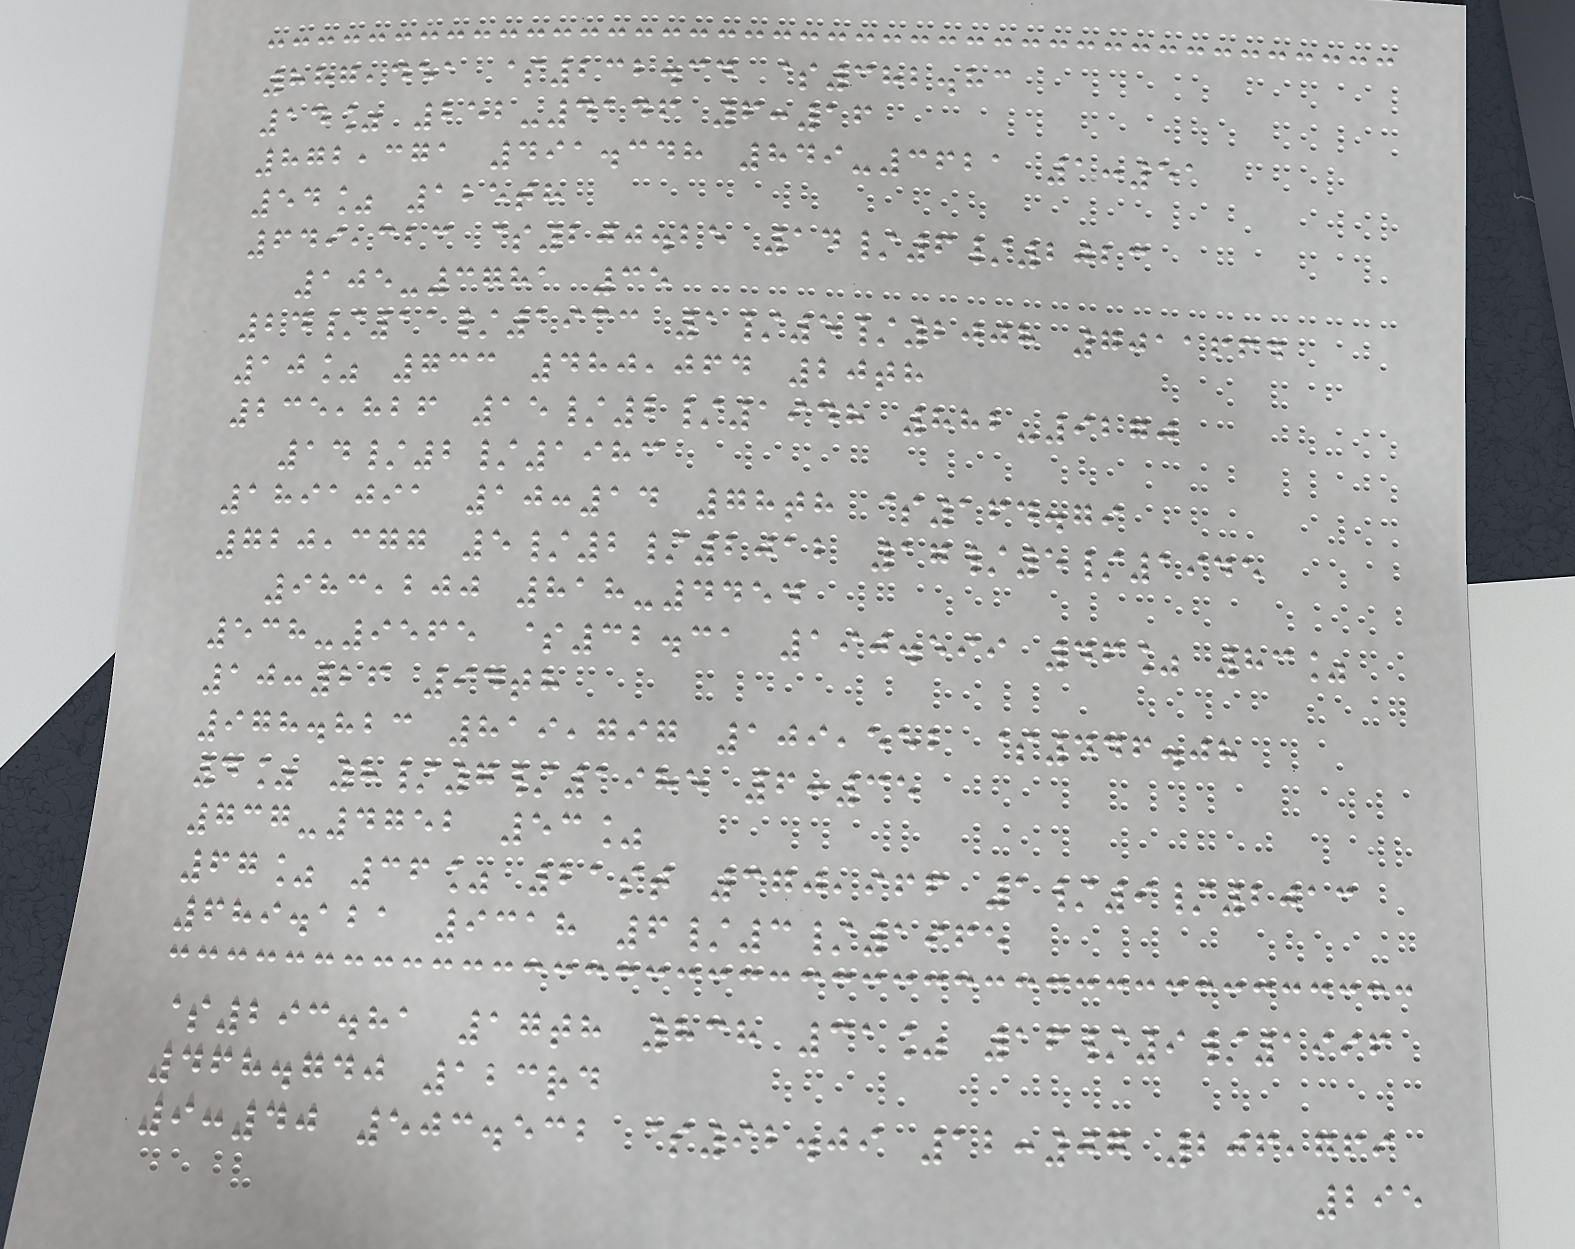887,451 $232.34 $382.83
14% 252-4146 6:16
872,371 491.348 849-3621 1:51
54% 125th
649,323 $200.25 14/6/2023
105-3781 35
24/11/1933 1/5/2008 7011664
10% 733 480,064 20th
235,826 15/2/1948 882-9270
14/2/1983
1891091 10:14 78th $164.79
720,377 5/2/2012 17/5/1945
983,200 818-4454
538-9565 $32.31 190.599 46% 83%
10:26 94th
978.823 819,797 109,552 $446.08
4% 8/7/1985 6:35
737-4752 53%
67% 36% 21st 370,966 1/9/2013
689.121 9318 6/3/1965
$293.81 17th 838 31% 16/9/1996
468.740 123rd
9:40 503.532 $92.09 12:07 206,769
295
